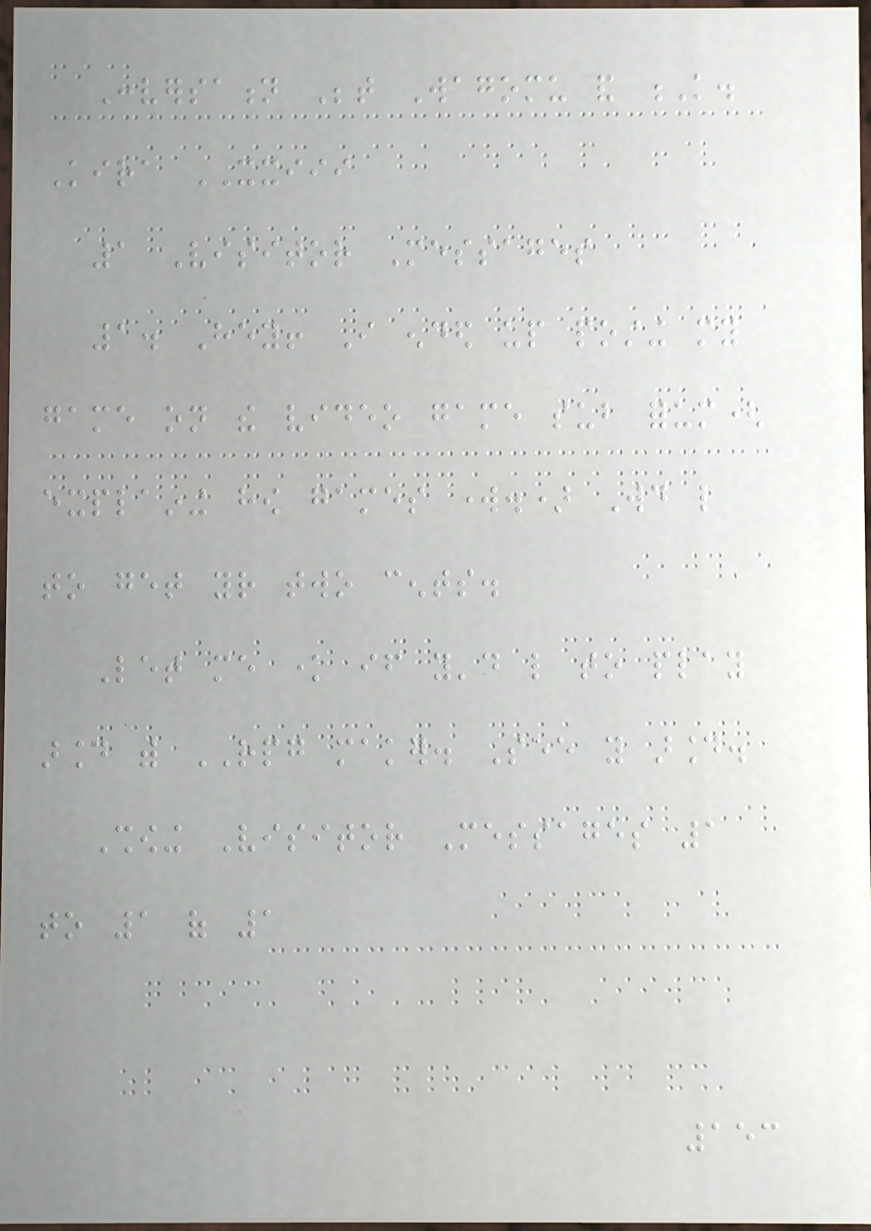Conversation Between Wagomu and K.
Kira XXIII
1 Visitor Messages
1. Hey! I ended up posting my
game on the video game sub forum(
explaining how games work.) Would like
to get your two cents.
Let me know if you'd like to play
around with RPG maker. See you around.
Showing Visitor Messages 1
to 1 of 1
153
